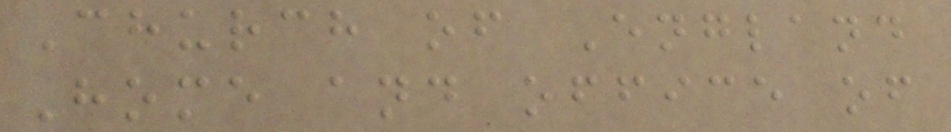Church of England
Home and office of
